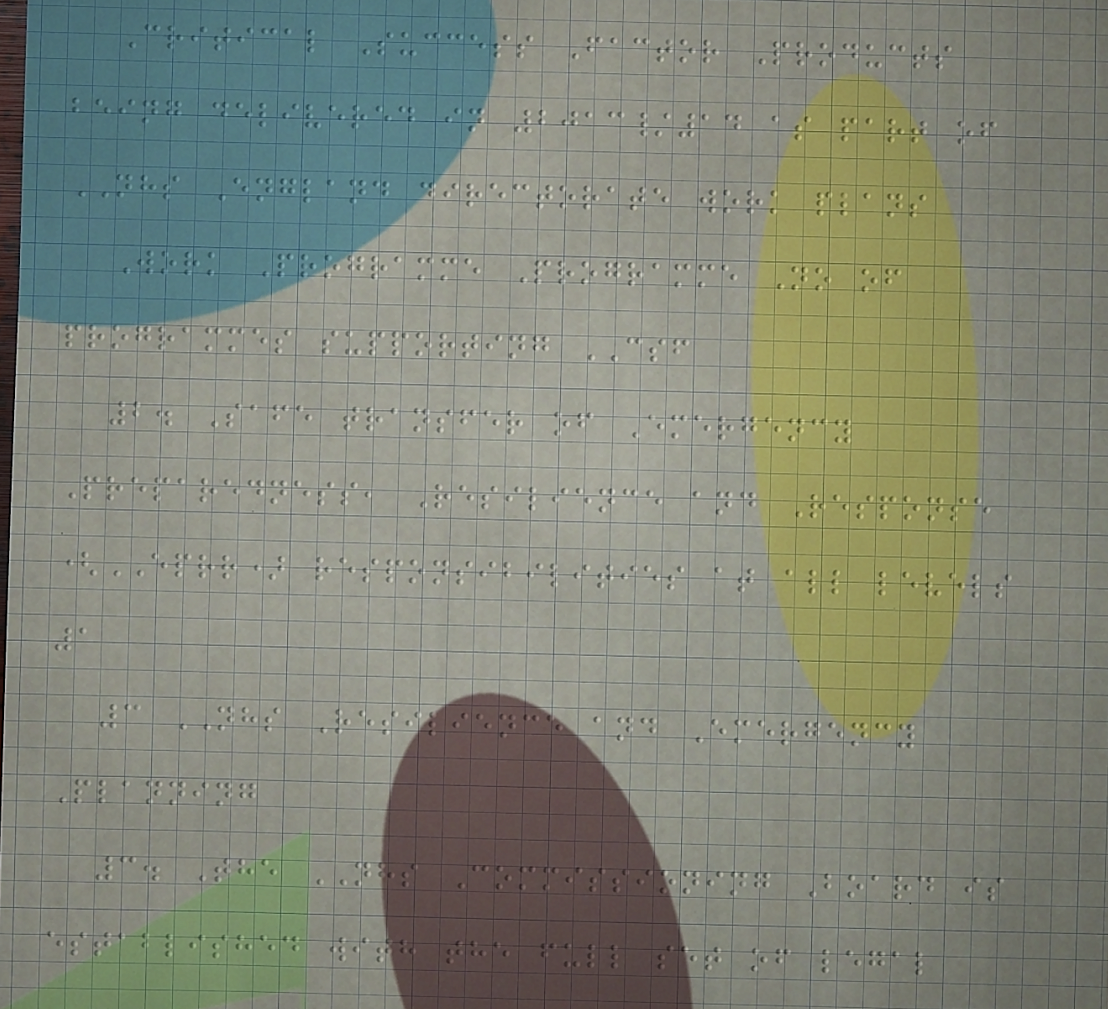Critical Success Factor Products
being delivered in 2013/14 as part of
NHS England directorate work plans
Work Programme Programme No of
programmes supporting CSF
2. Safe transfer of Emergency
Preparedness, Resilience and Response
(EPRR) responsibilities at all levels
1
3 NHS Resilience and Emergency
Planning
3. The NHS Commissioning Board is
established with the full set of legal
